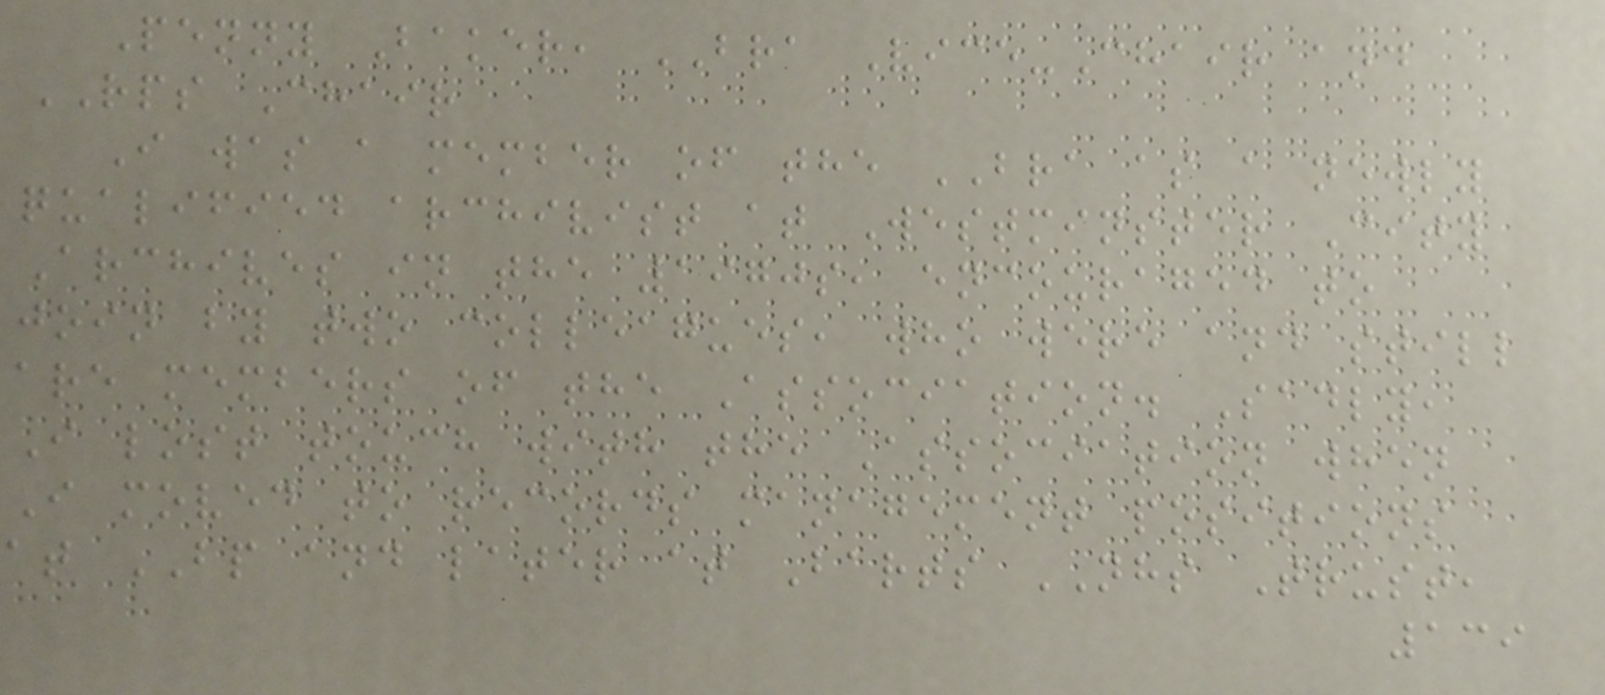Penny Baker, BRA Vice-Chair and
RPS Chair
I was a member of the BRA as a newly
qualified archivist at Westminster City
Archives in the 1970s, encouraged to
join by two colleagues, who were and still
are members of the Association. Sadly,
I lost touch with the Association when
I moved to records management positions
at BP and later at Barts NHS Trust,
139
